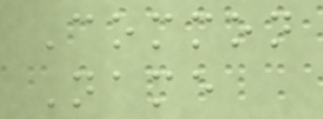Common
Name
